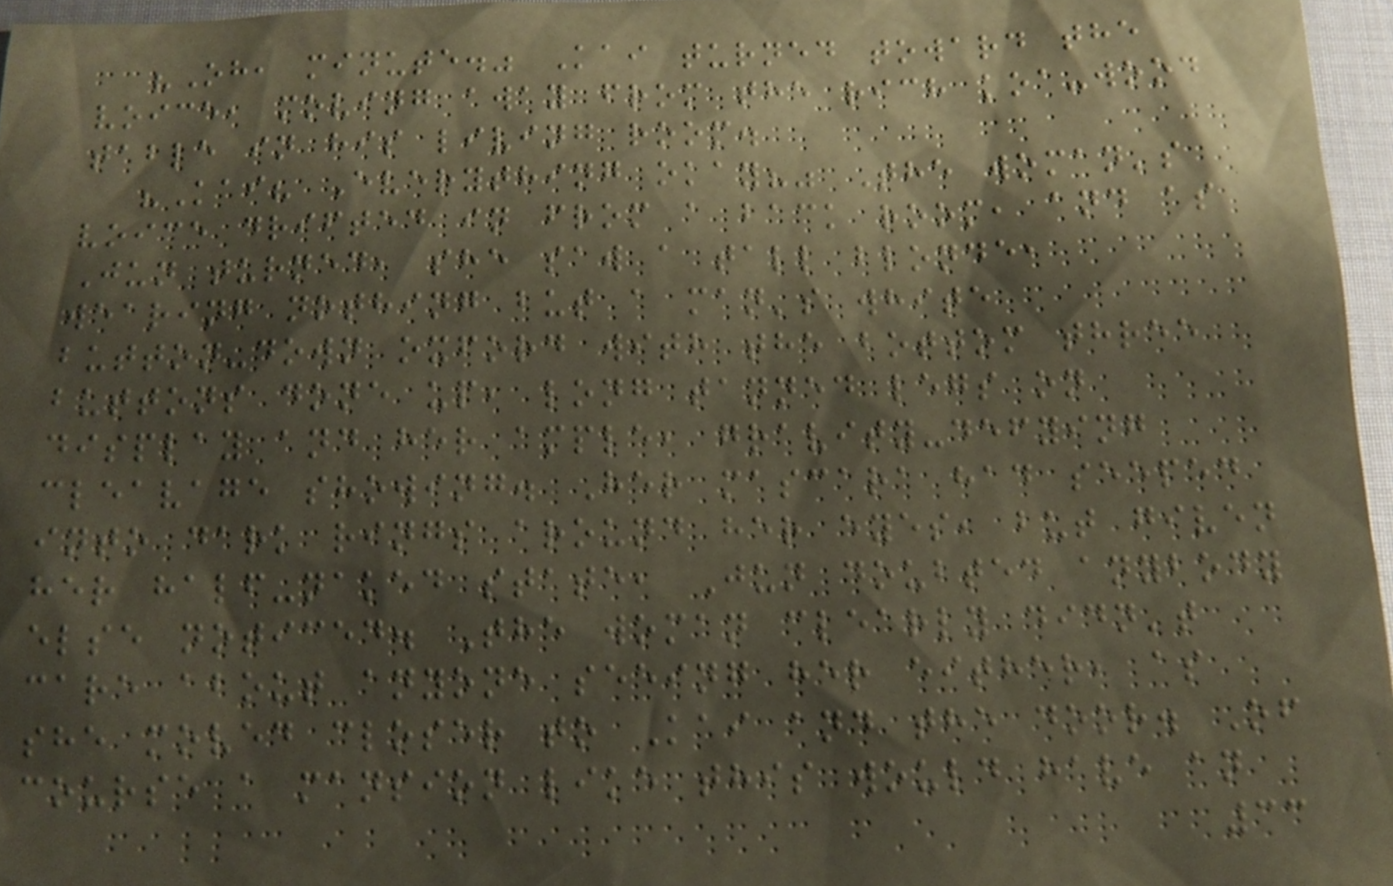"Oh, minute." Kai turned toward the
voice, moving away from the rich koa-wood
table in his living room.
"Kai? Everything okay?" The woman's
voice drifted in from a back room, and as
Jun turned, she saw a tall blonde,
wearing nothing but a man's white
button-down oxford with the bottom three
buttons done up, long tanned legs on
display and her ample, gravity-defying
cleavage showing. Her mascara had seeped
into dark rings around her eyes, but given
her half-naked state, Jun doubted anybody
else noticed. The woman clearly didn't
care about anyone seeing her either, as
she moved closer to Kai and the door. Of
course a mansion like this would have an
33
